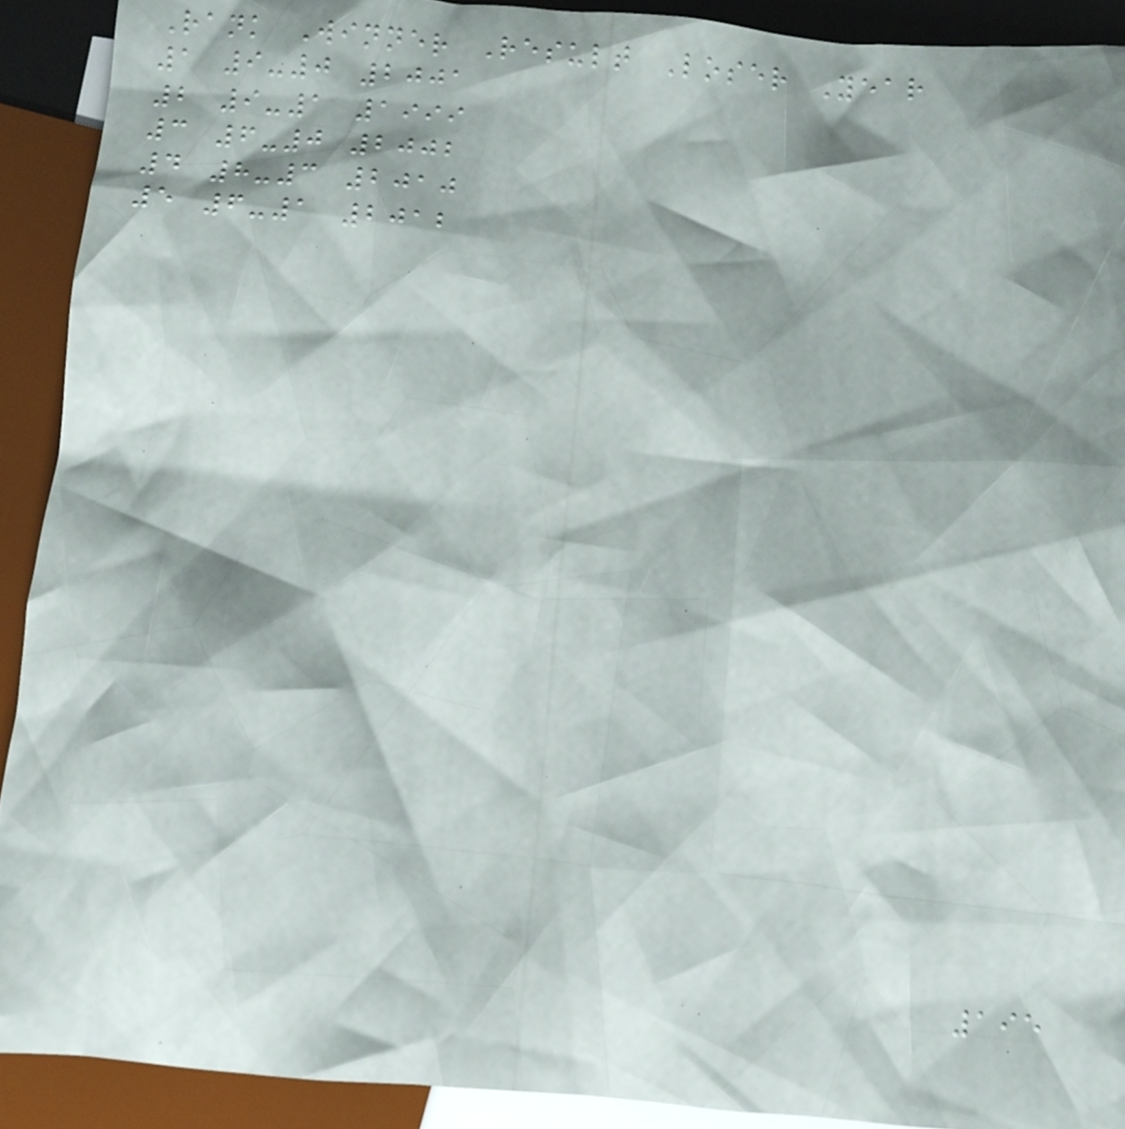Rank Winner Result Loser Year
1 9-0 2001
2 9-1 1999
3 6-0 2002
4 8-3 2010
5 6-1 2012
195
